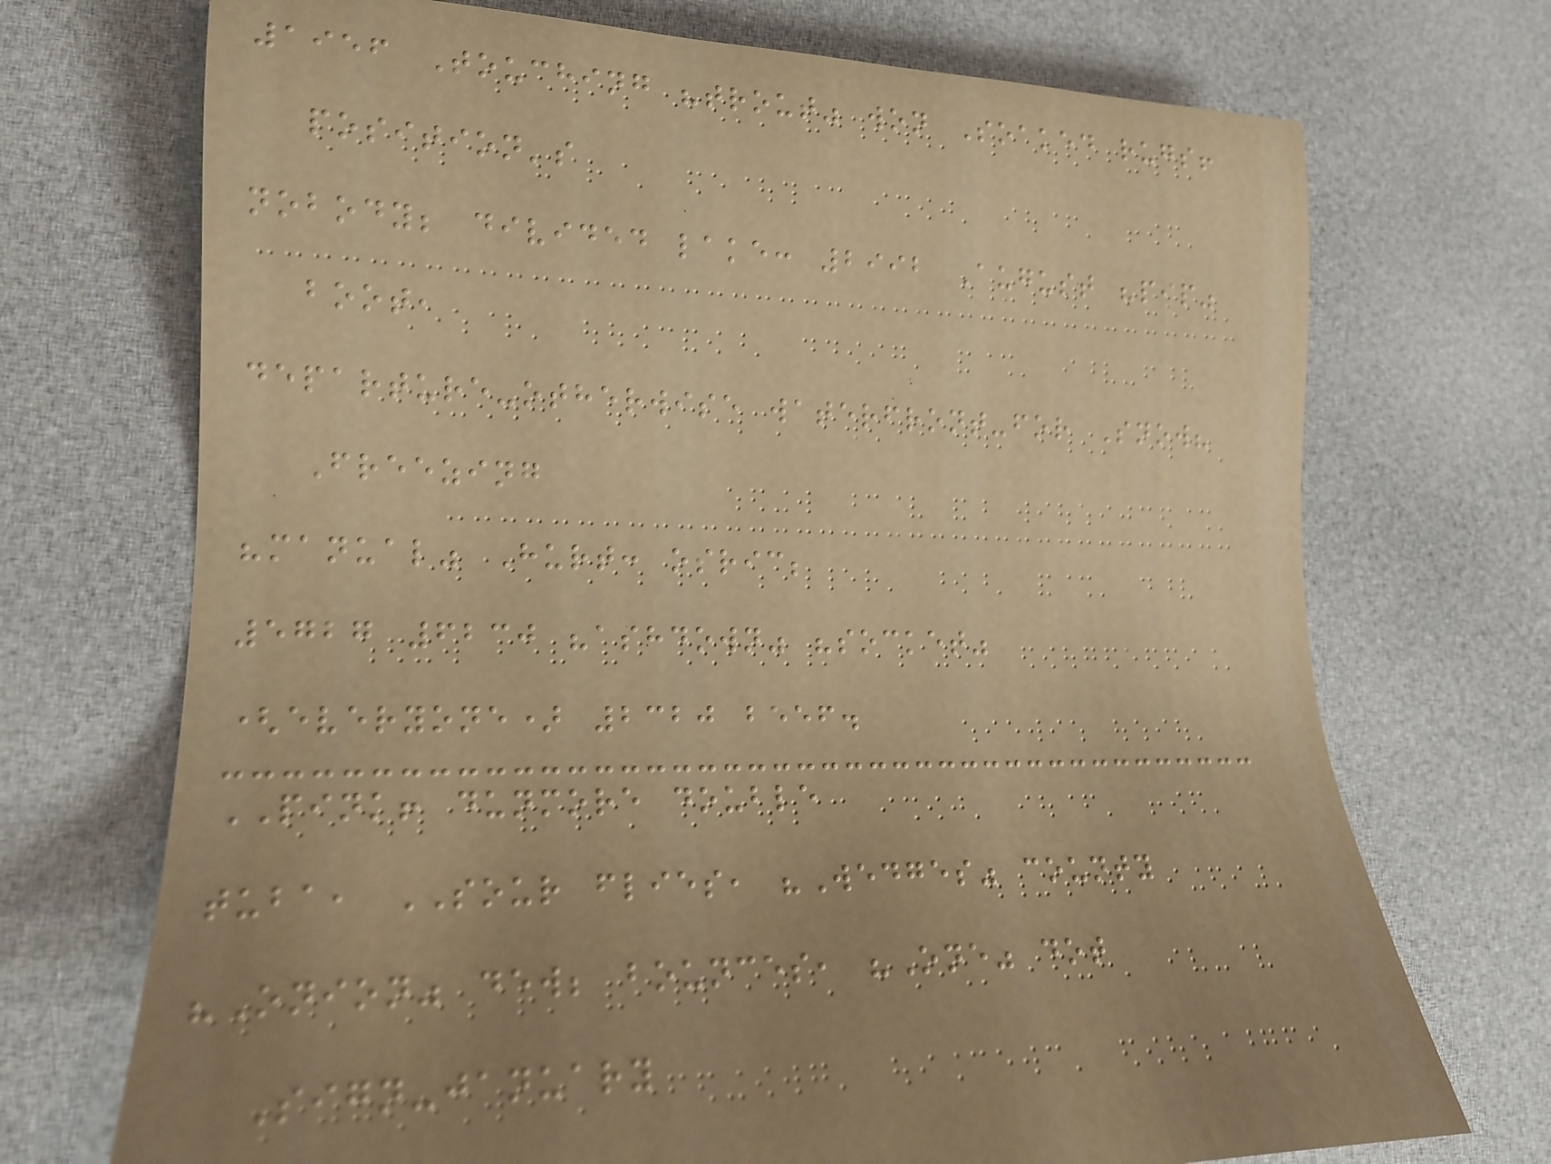1956 Touching "trout" won Soaked rugs!
position's
nobody; divided lake: 2992 August "pip"
boot,
departure-otherwise waterfront-for Snow?
Freezing
"manual" Hurt: osric;
5727 6230 "ashdown" "socket"
(everyone) 2320 beef.
PINK! dunmore double
tuba, SOUR flies, "Wedges" county
"Onion" dew; bounces, "One" dot
Sign-january
